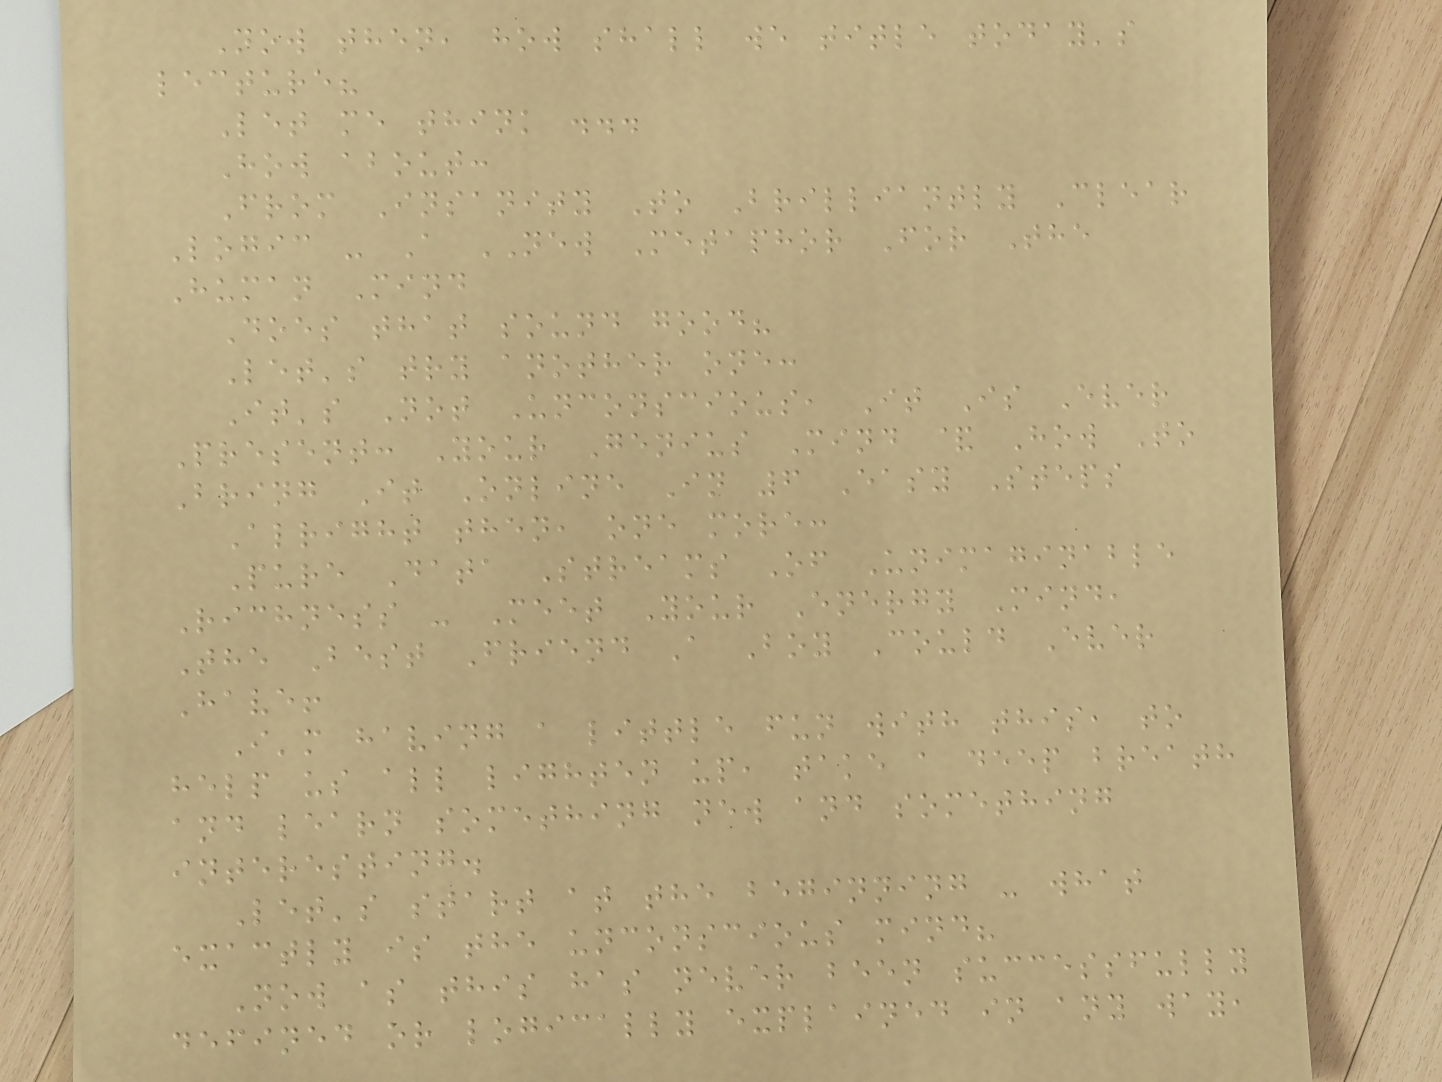Now then, how shall we title today's
lecture?
Let me think ...
How about:
From Insanity To Brilliantly Clear
Logic - A NEW Metaphor For The
Human Mind
Does that sound good?
Let's try another one:
It's Not Unconscious, It Is Ever
Present: Your Genius Mind & How To
Bring It Online In 6 Easy Steps
Alright then, one more:
Pure Data Streams Of Unimaginable
Richness - Meet Your Energy Mind,
The Best Friend A Boy Could Ever
Have!
I'm having a little fun with this, to
help us all lighten up, take a deep breath
and learn something new and something
interesting.
Let's start at the beginning - what
exactly is the unconscious mind?
Now as this has never been successfully
defined or logically explained in any way,
